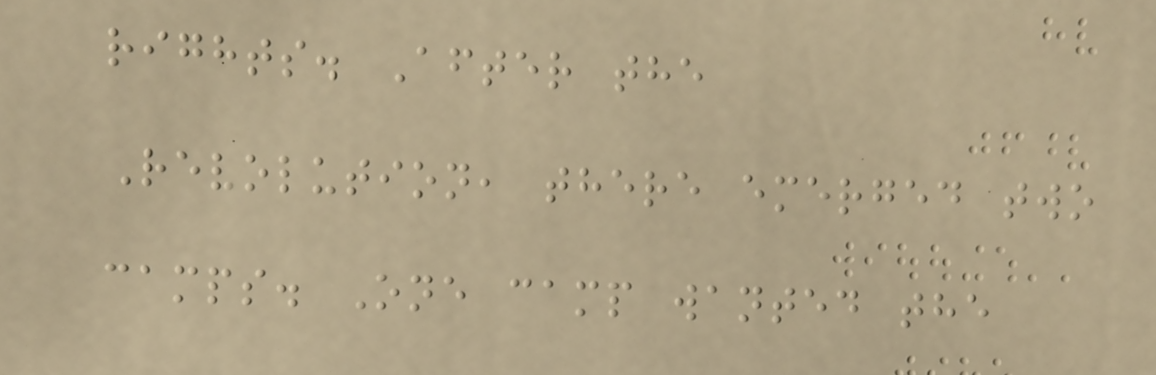rights. After the
Revolution, there emerged two
camps. One camp wanted the
